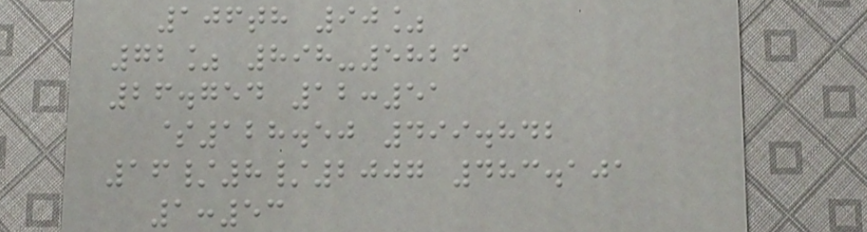106th 90%
72% 898-5826
26.754 12:51
$128.50 499.842
16/8/2007 483.101
1:53
